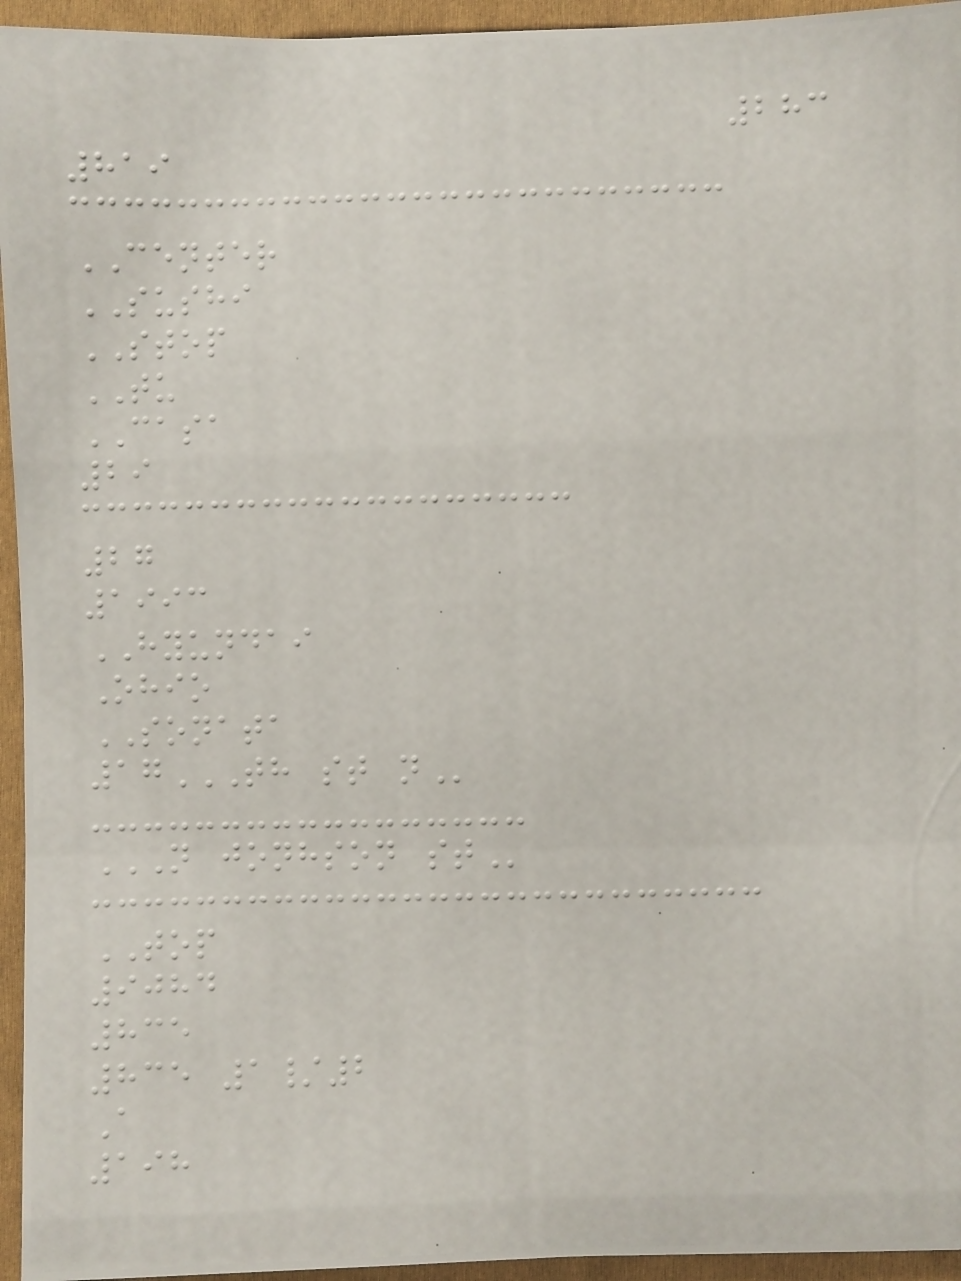283
819
CENTER
SUSHI
STOP
TU
CASA
29
27
1993
HYUNDAI
Ohio
SONATA
17TH ST N
N JONHSON ST
TOP
9084
835
835 1/2
A
198
